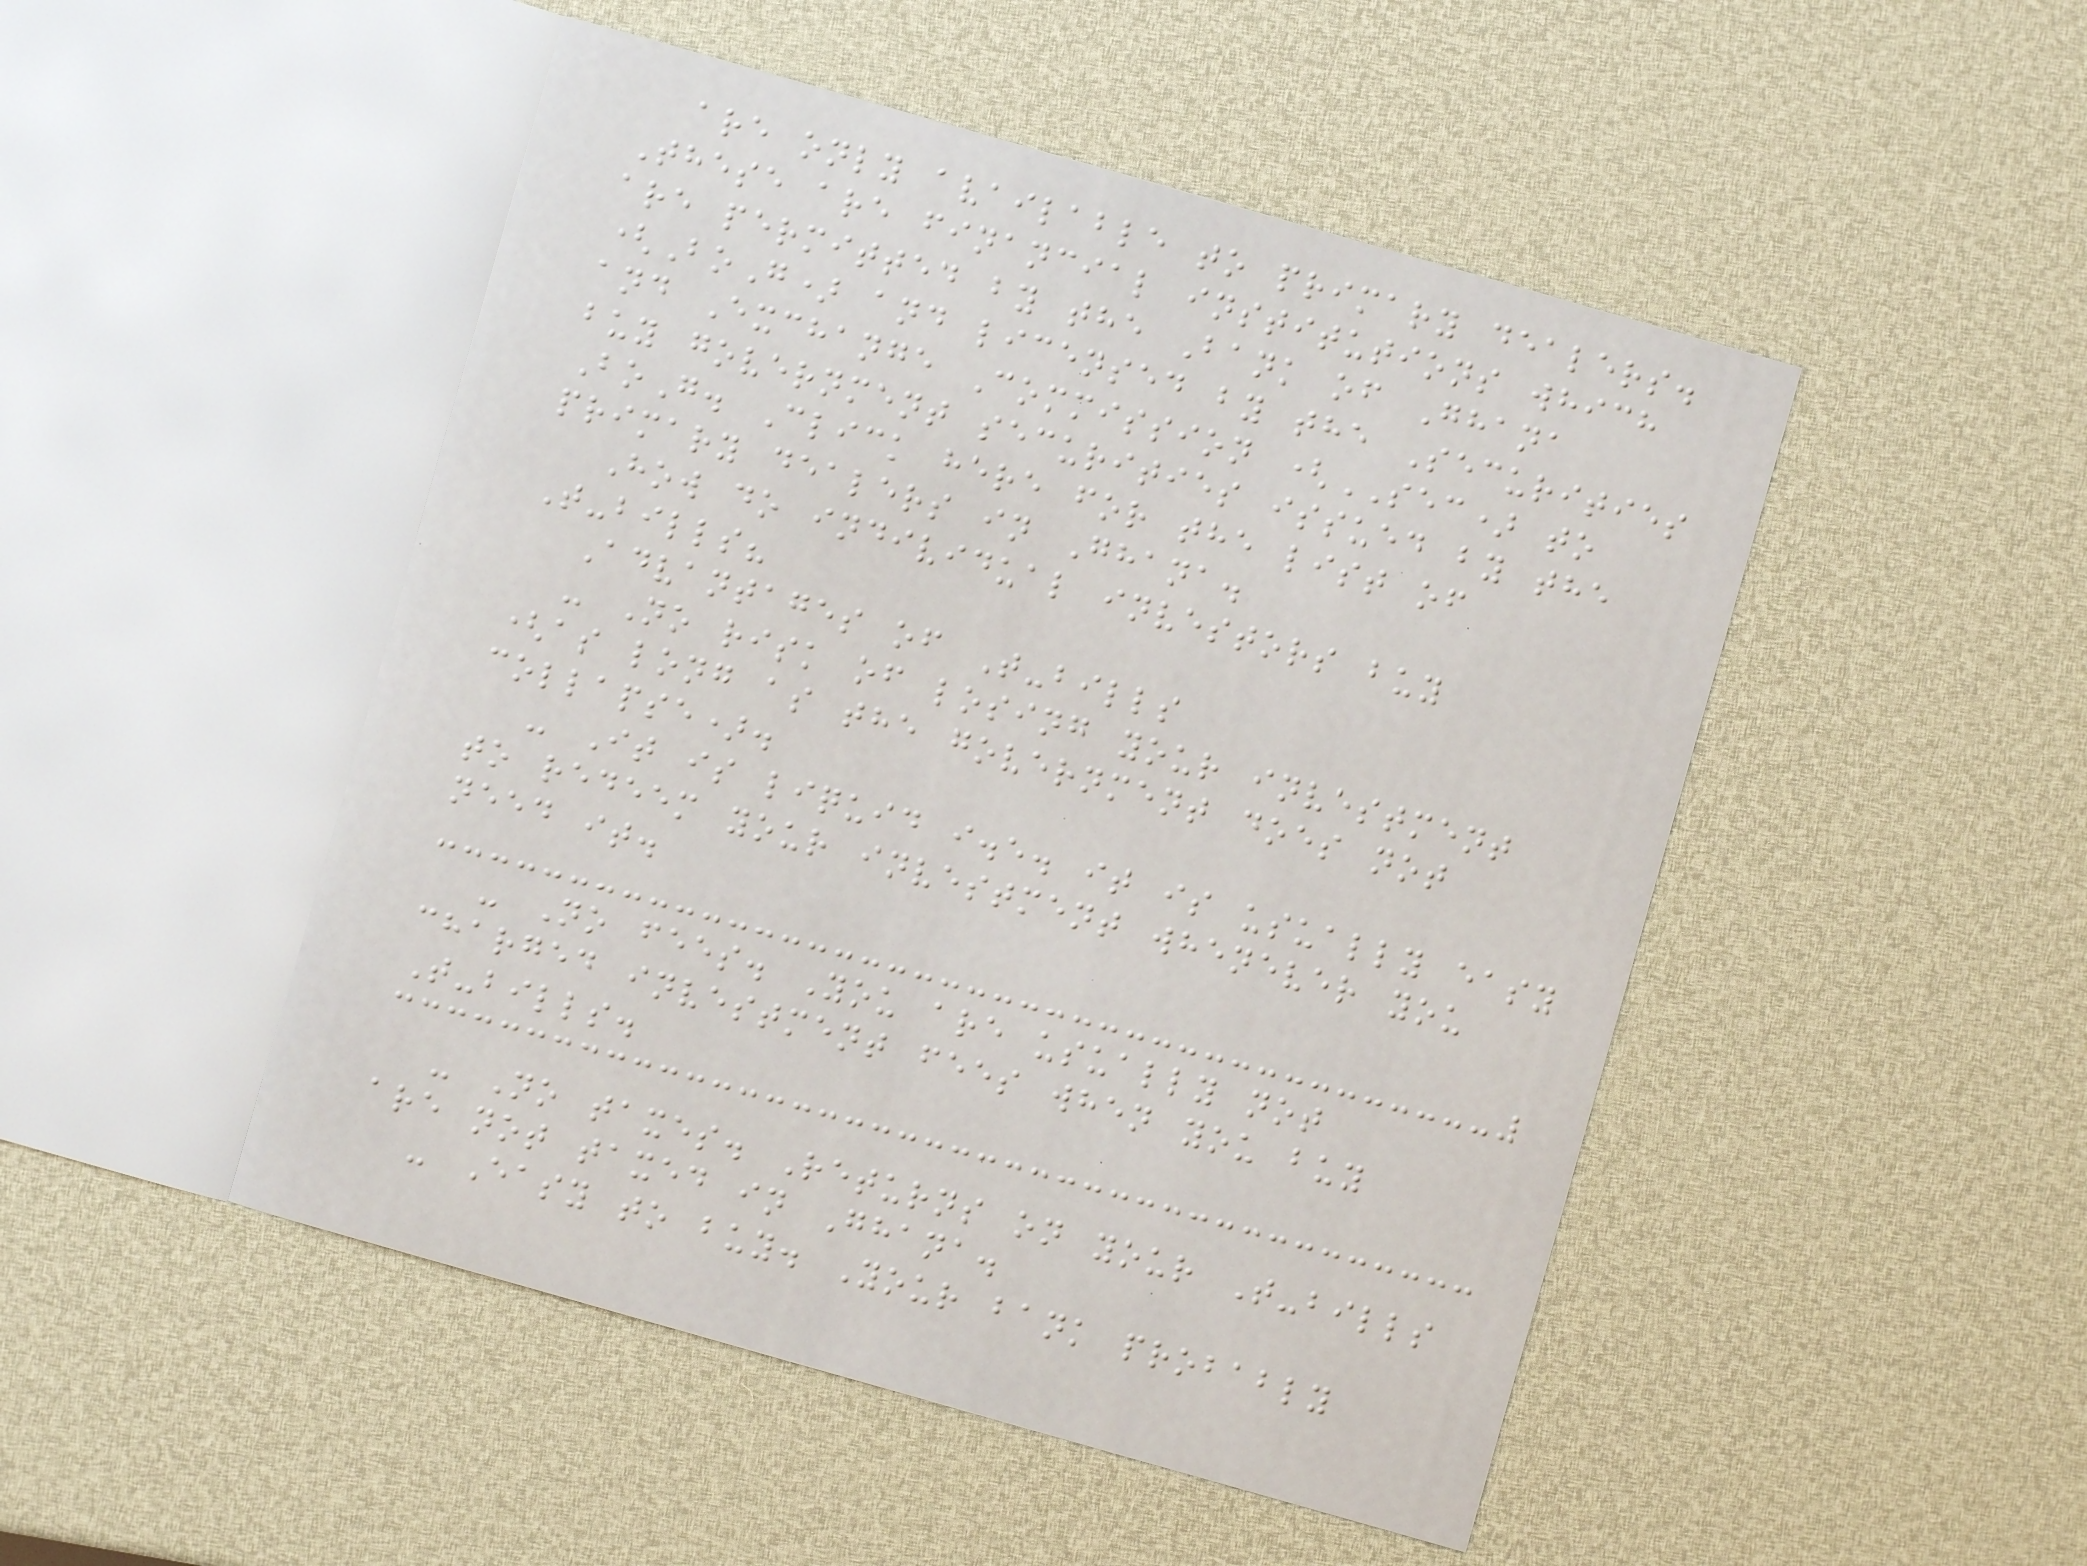are only available to primary dealers.
These are financial institutions which
are permitted by the Bank of Ghana
(BoG) and licensed by the Securities
and Exchange Commission (SEC) to
buy government securities issued by the
BoG. Click here for the list of
primary dealers in Ghana.
How do individual investors buy
T-bills?
Advantages of T-bills
- No risk of losing your investment
(as long as the government does not
collapse).
- It is liquid i.e. it is usually easy
to redeem your investment whenever you
need it.
- No fees. You are usually not
charged investment fees when you buy
T-bills.
- No taxes. Returns on your T-bills
are not taxed in Ghana.
- Easy to buy. Your bank probably
